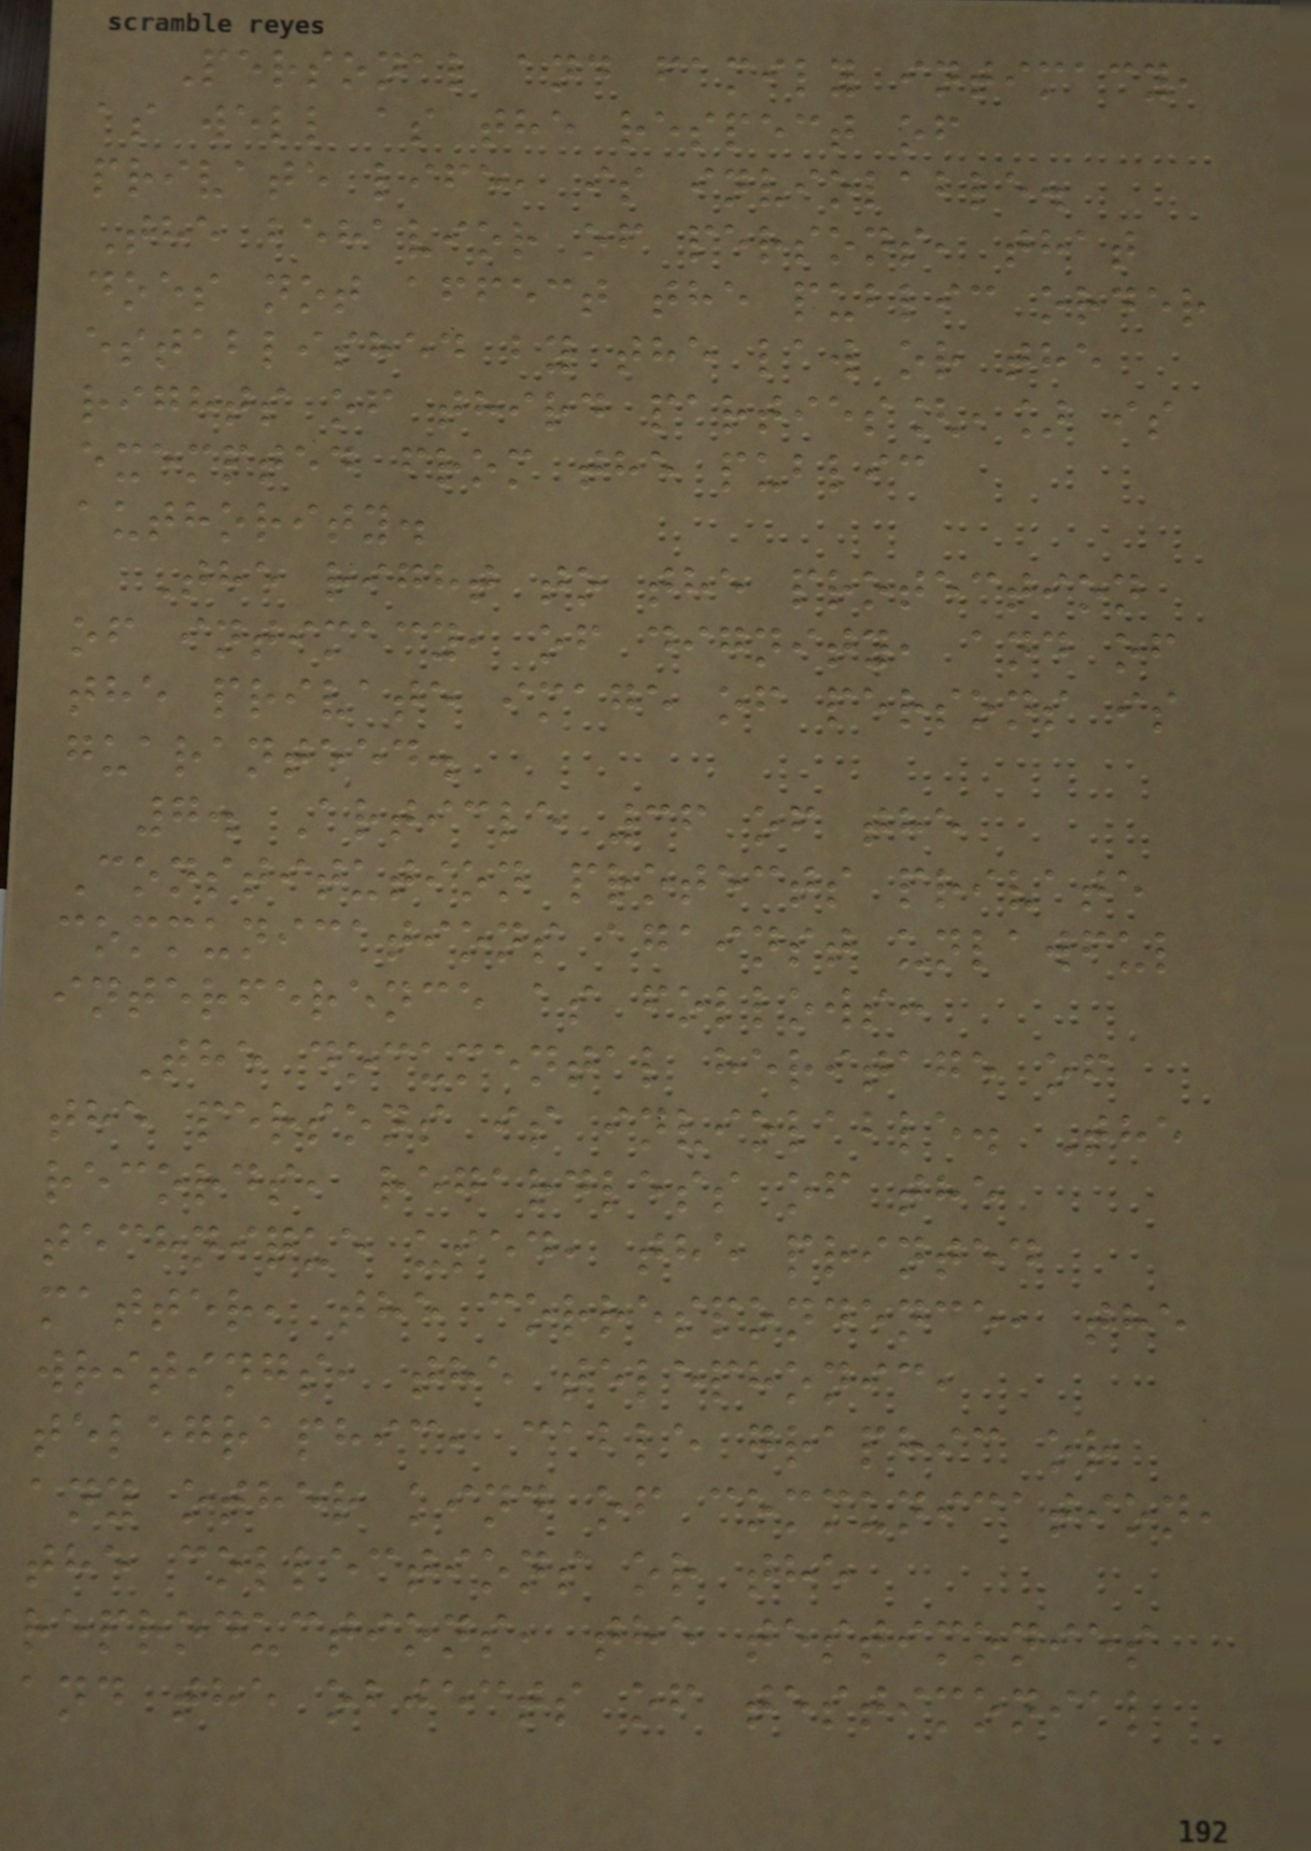Personal and family intimacy,
as well as the respect of
private life, is inviolable.
The behavior of persons, that
does not affect the public order
established by the law or the
rights of third parties[,] is
exempted from the public
authority.
The right to the protection
of intimacy, of dignity, and of
the private image of persons is
guaranteed.
7. Article 36 of the
Constitution protects private
communications against unlawful
interference as follows:
The documental heritage of
the persons is inviolable. The
records, regardless of the
technique used, the printed
matter, the correspondence, the
writings, the telephonic,
telegraphic, cable graphic or
any other kind of communication,
the collections or the
reproductions, the testimonies
and the objects of testimonial
